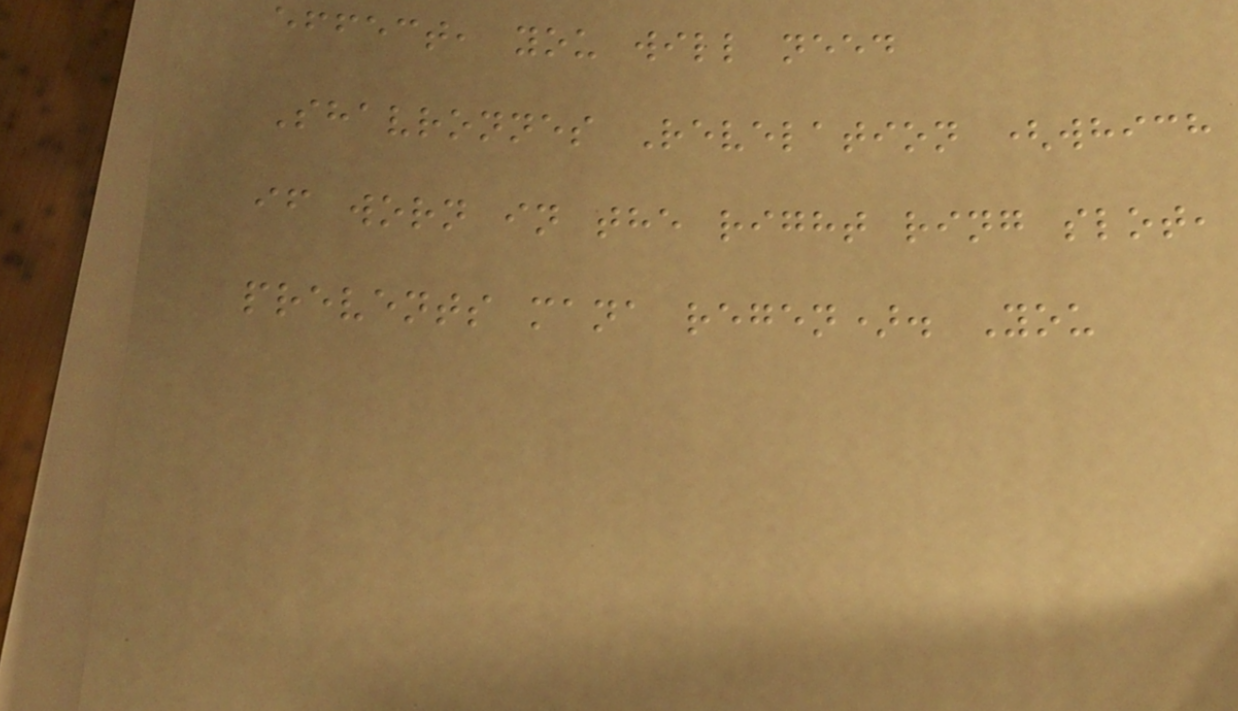effect, you will need
Shavronnes Revelation (which
if worn in the right ring slot,
prevents mana regen). You
